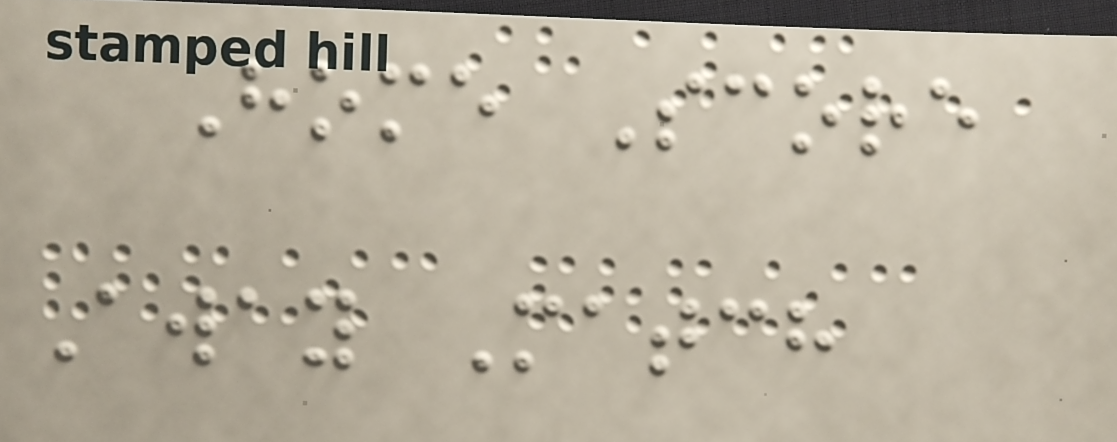Home Score
Away Match
